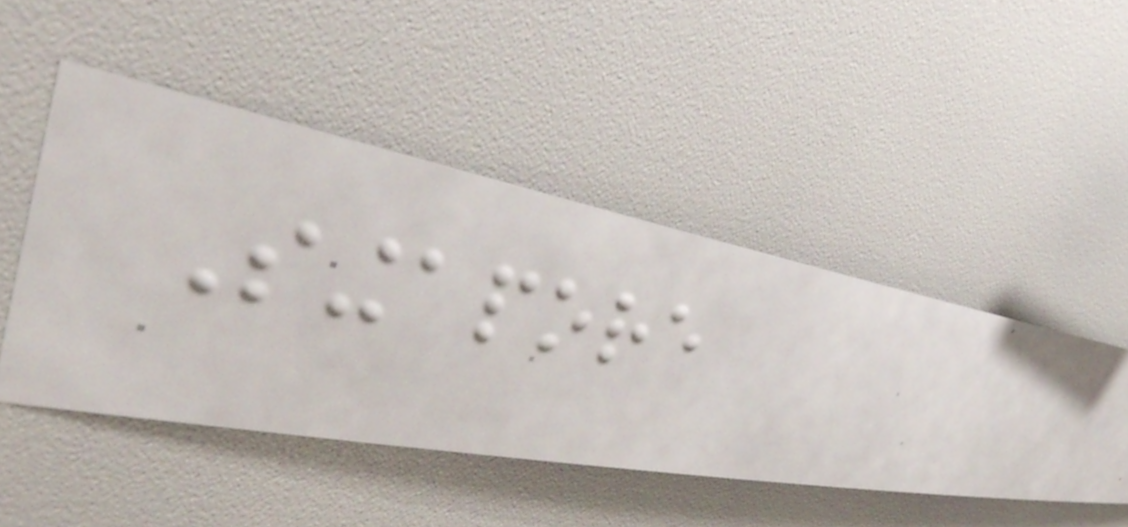Singapore
